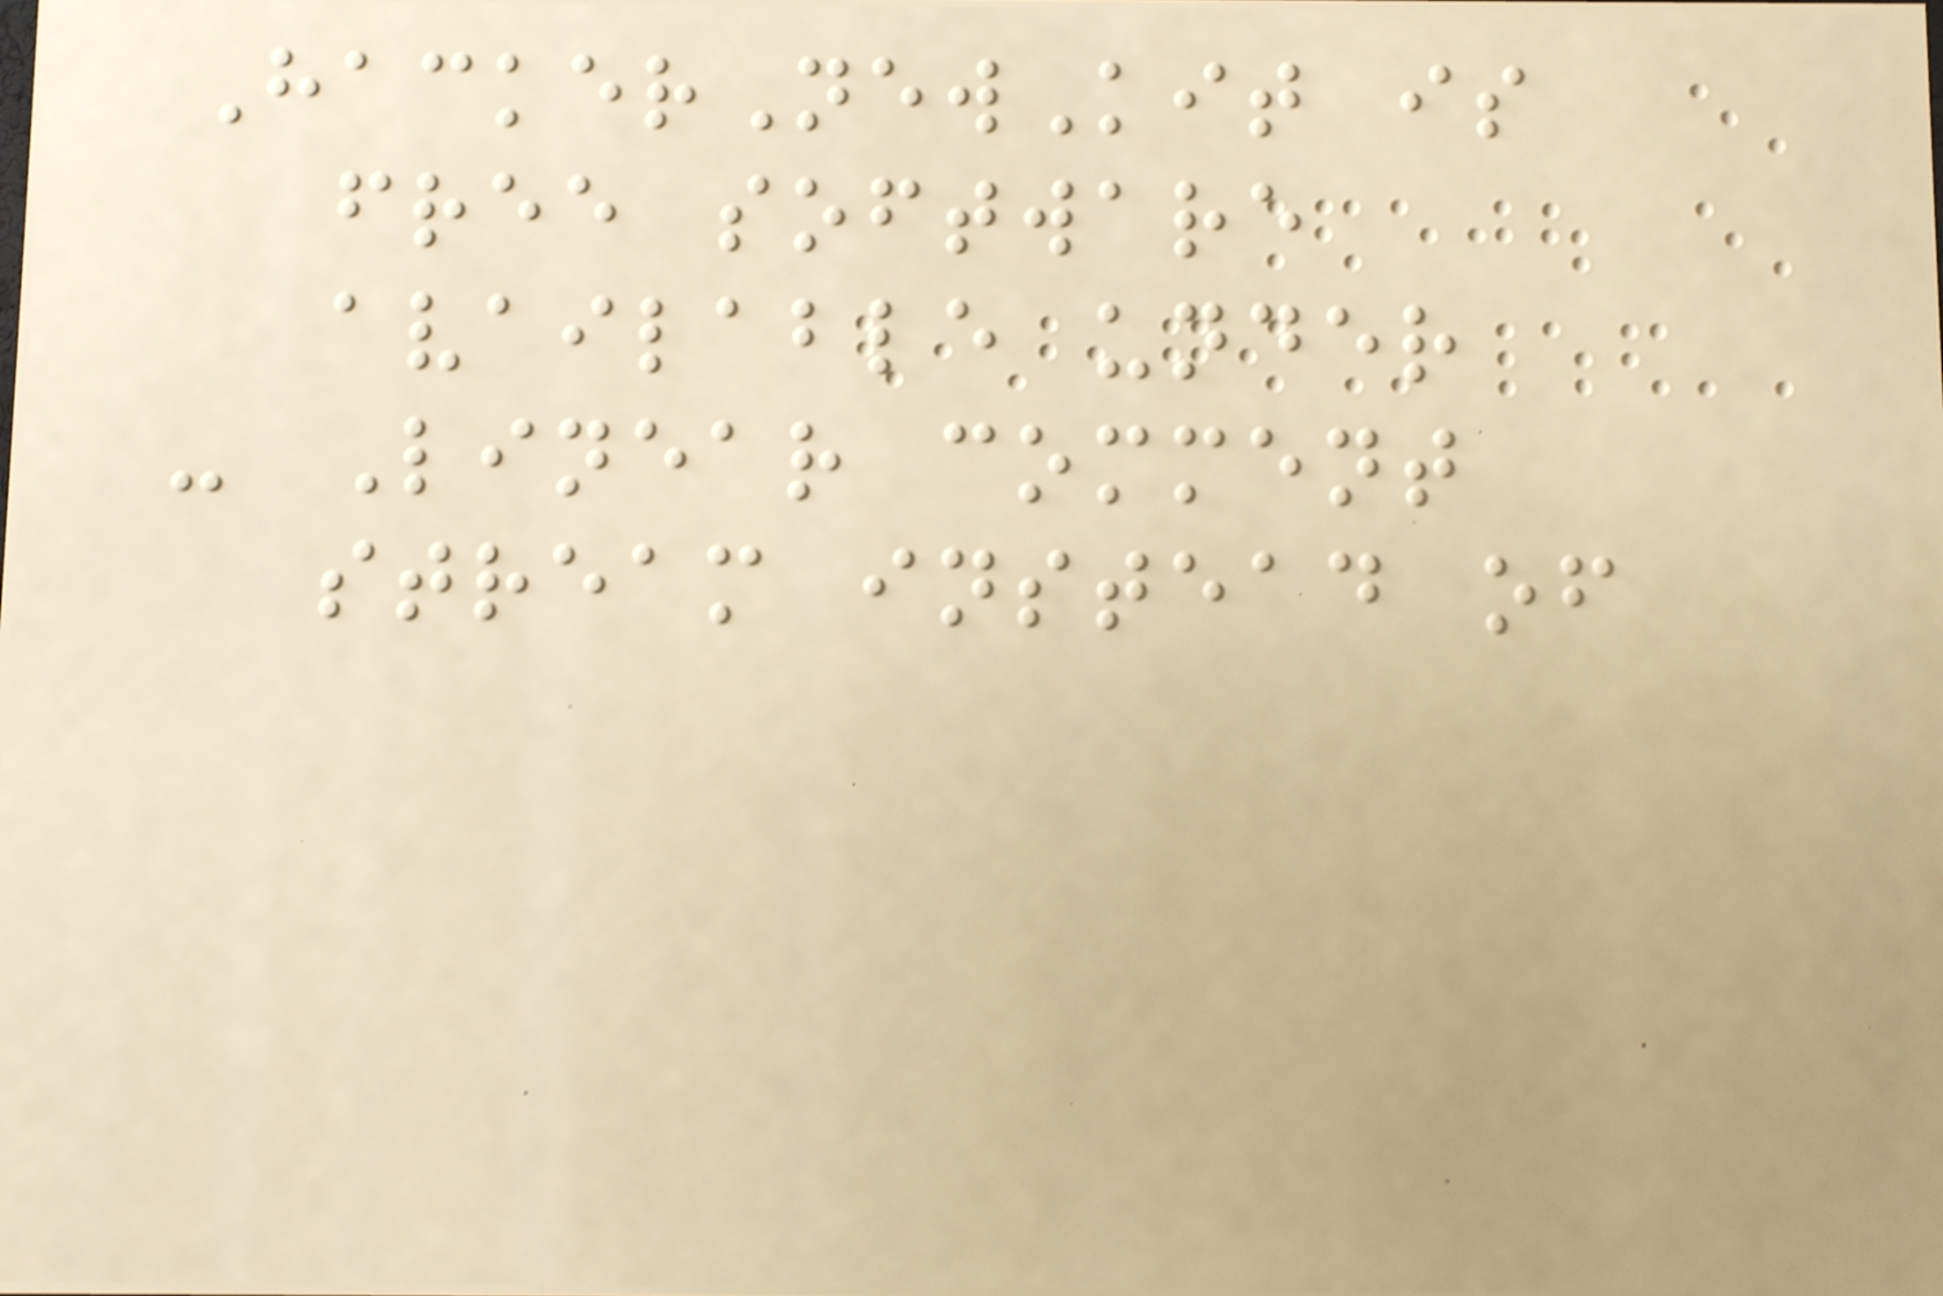HackerNewKit is
free software
available under
- Linear comment
stream instead of
